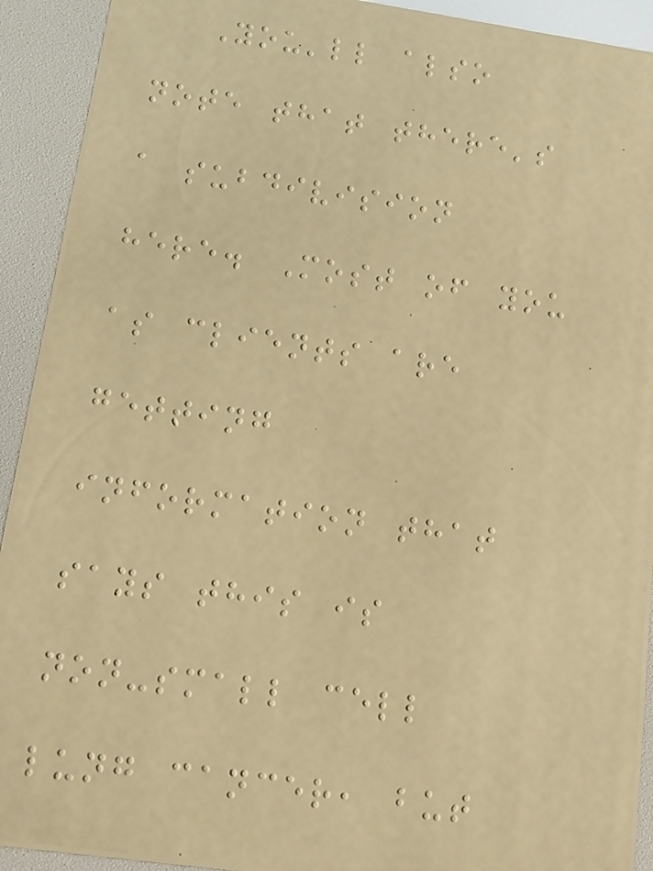You'll also
note that there's
a subdivision
here. Most of you
as clients are
getting
information that
says this is
non-small cell
lung cancer, but
